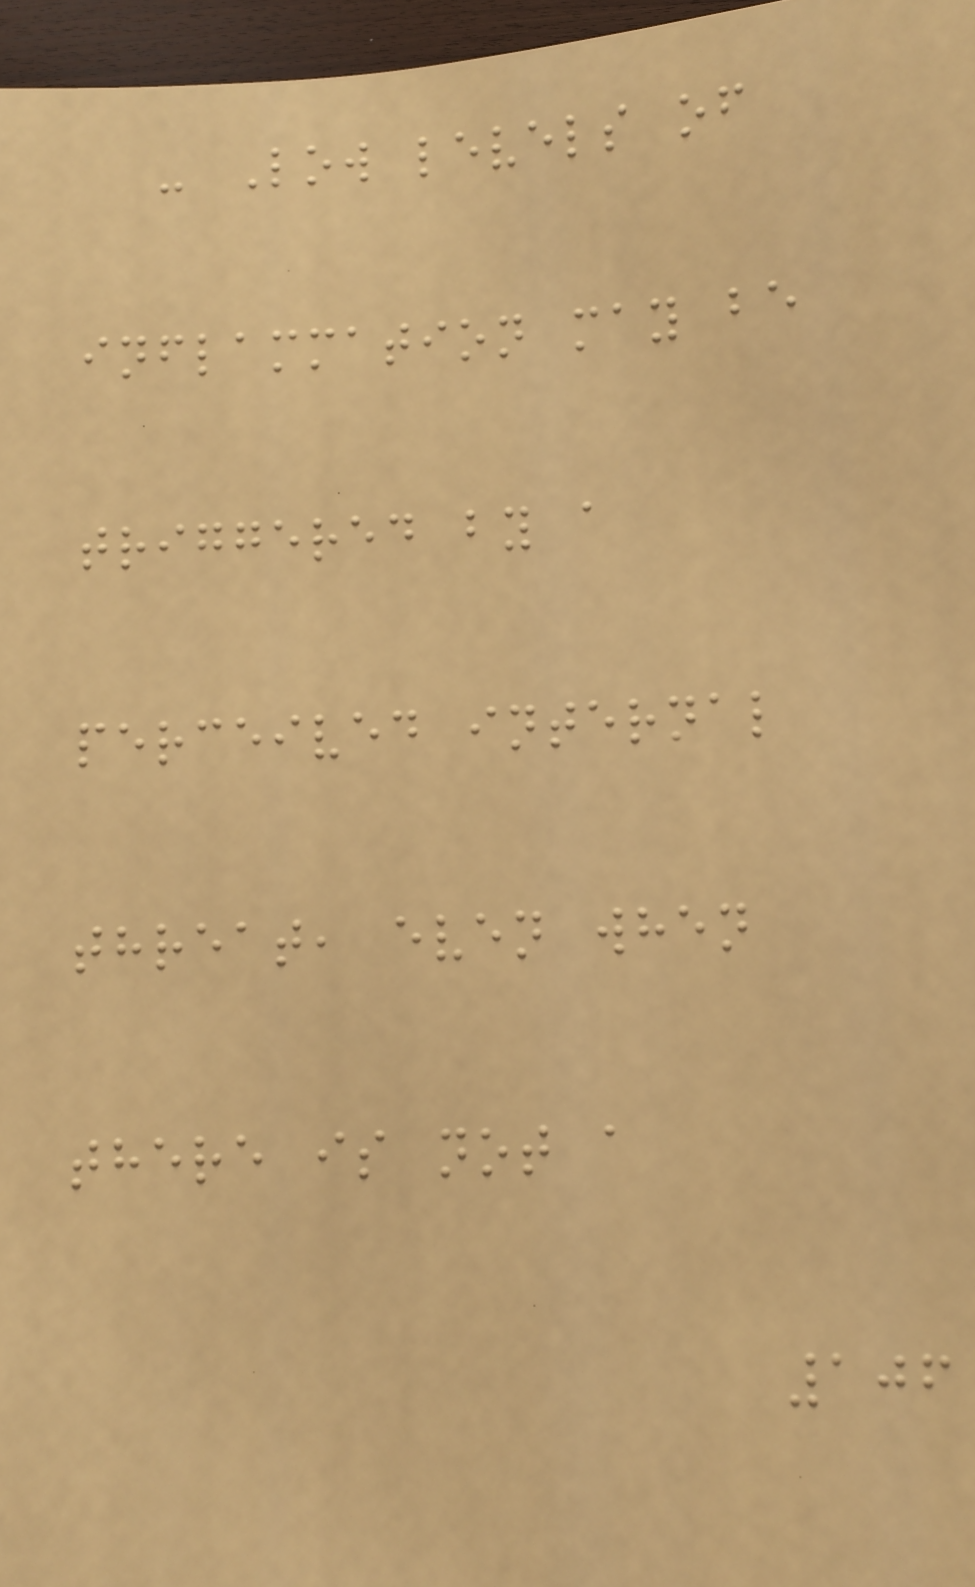- Low levels of
inflammation may be
triggered by a
perceived internal
threat, even when
there is not a
106
